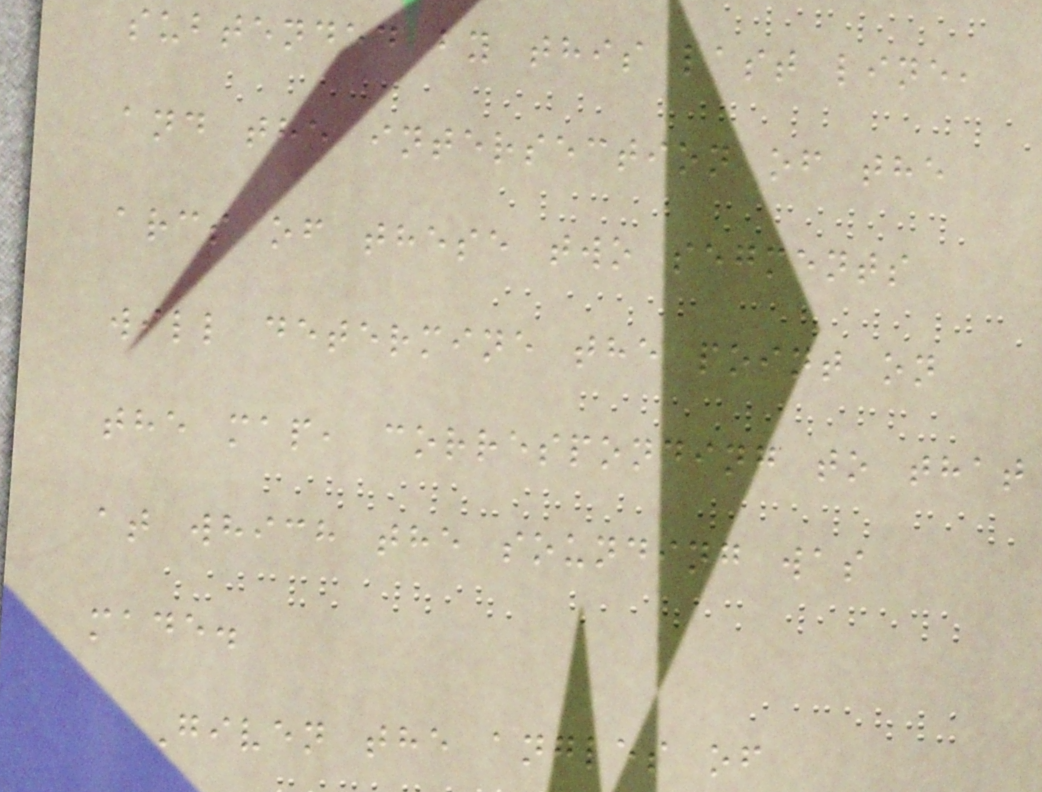subtended by this last line,
and the intersection of the
arcs of these two segments
will determine the point on
the map, corresponding to that
at which the sounding was
made.
Given the angles of
